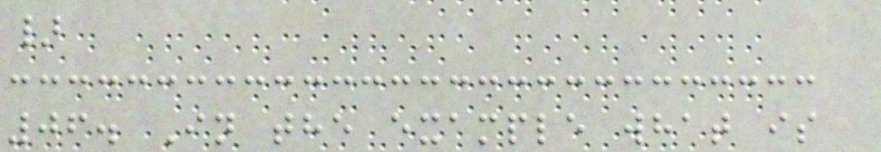}
06. In the example what is
